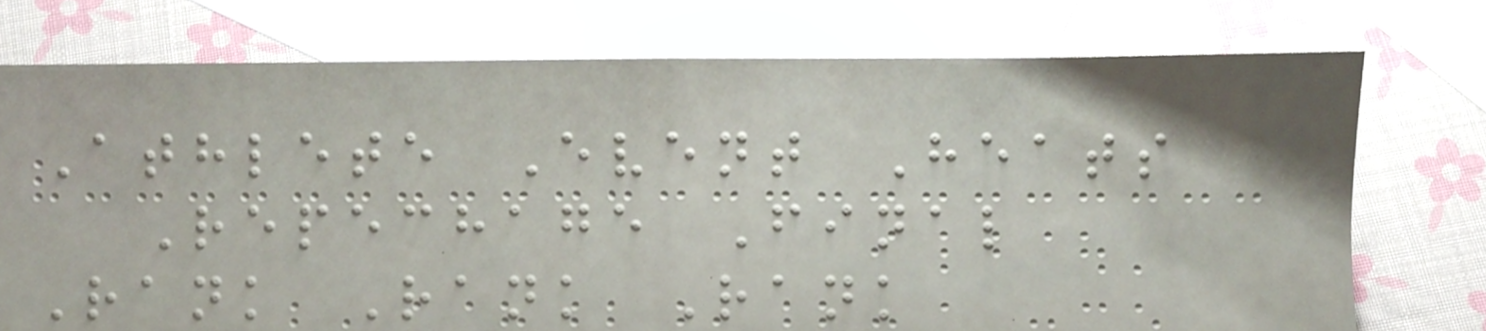Athlete Event Heats
Repechage Final
Rank Rank Rank
